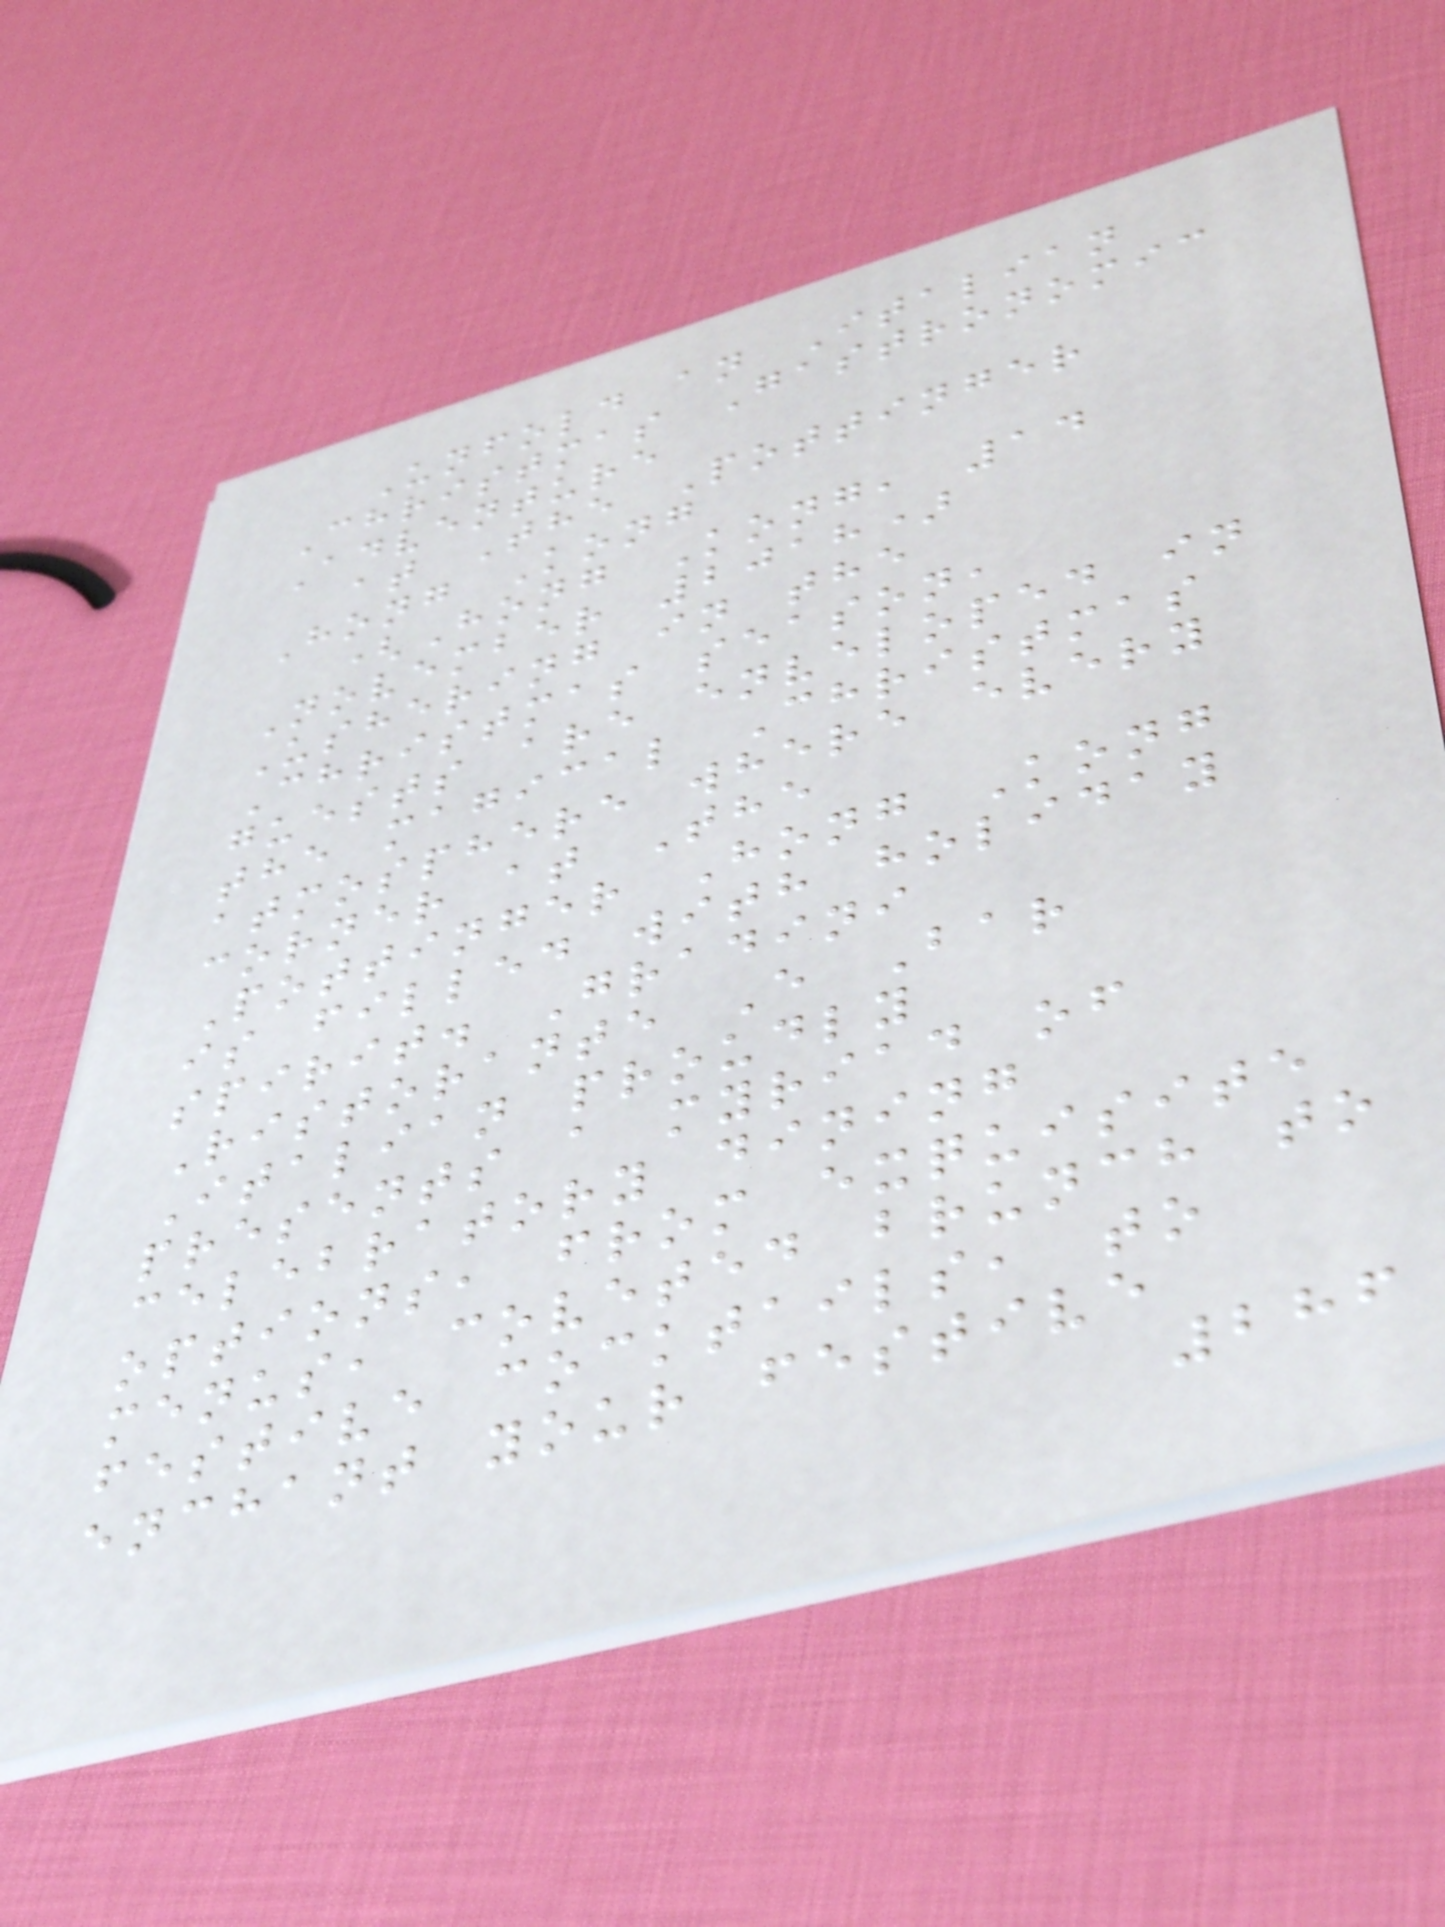Unfold an Italian
Christmas Gastronomic
Adventure
at The Pottinger
Hong Kong
(Hong Kong, 14
November 2018)
Ushering in the
Christmas season,
guests are enveloped in
the magical Christmas
atmosphere where every
corner at The
Pottinger Hong Kong
is filled with holiday
spirit. Gradini
Ristorante E Bar
Italian proudly
presents a myriad of
celebratory dining
options, from exquisite
menus, coveted brunch to
festive cocktails, to
enchant your festive
286
